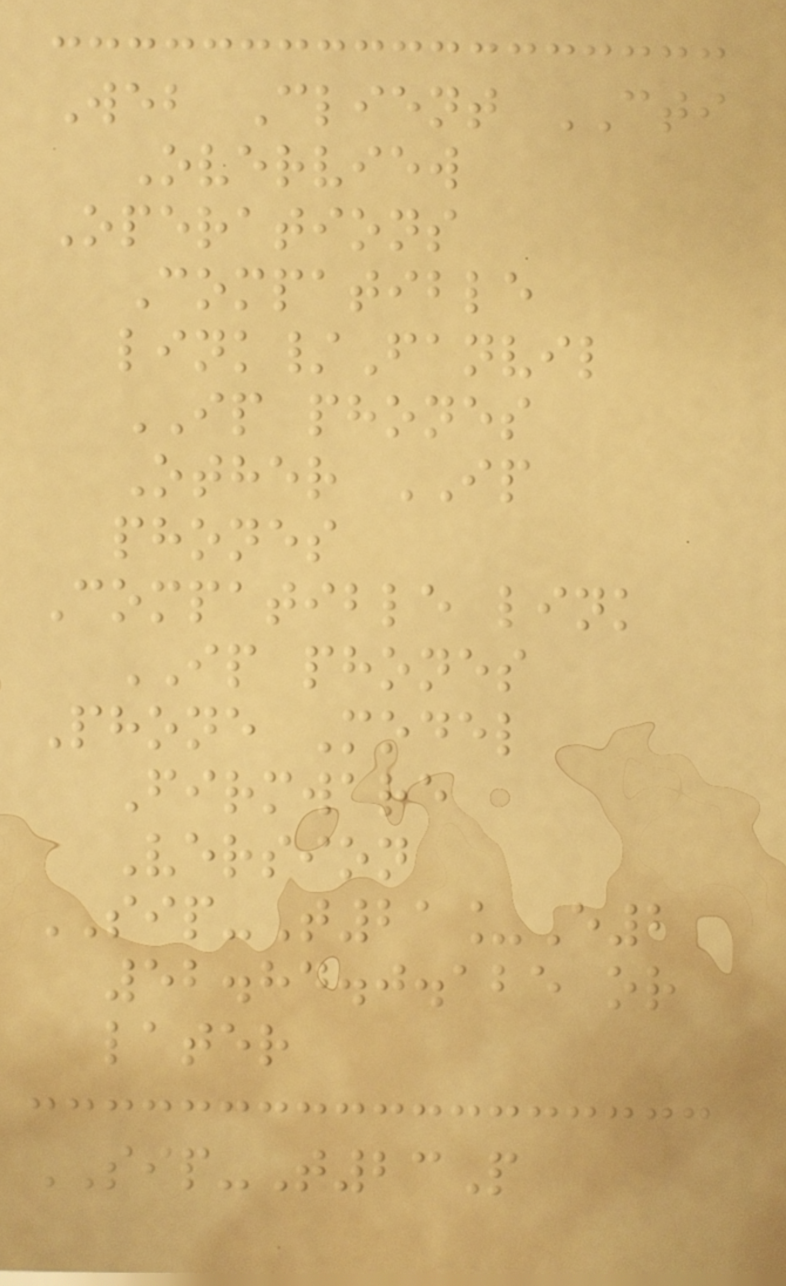Web Client CTI
Overview
Operations
Compatible
link/Fanvil
IP phones
Other IP
phones
Compatible link
IP phones
Phone Model
Firmware
Version
SIP-T21_E2
52.84.0.125 or
later
SIP-T23P
